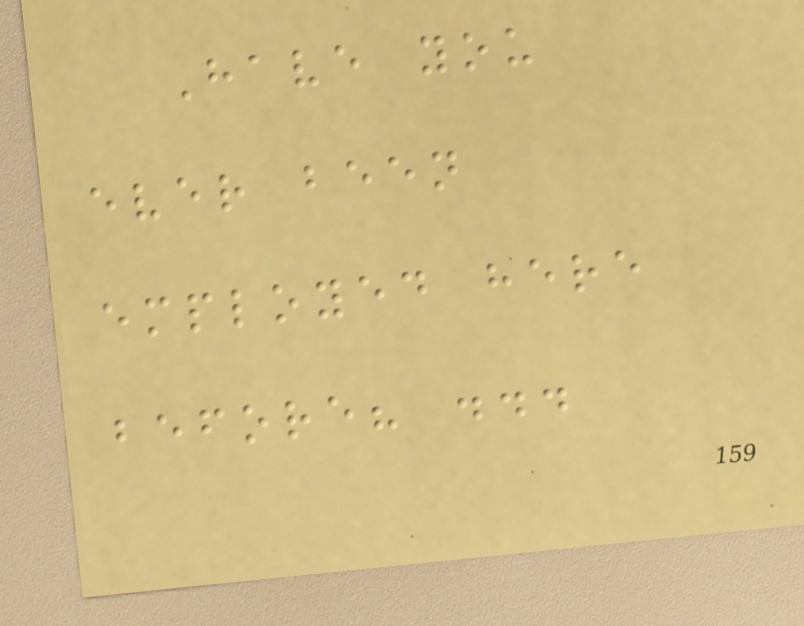Have you
ever been
employed here
before? ...
